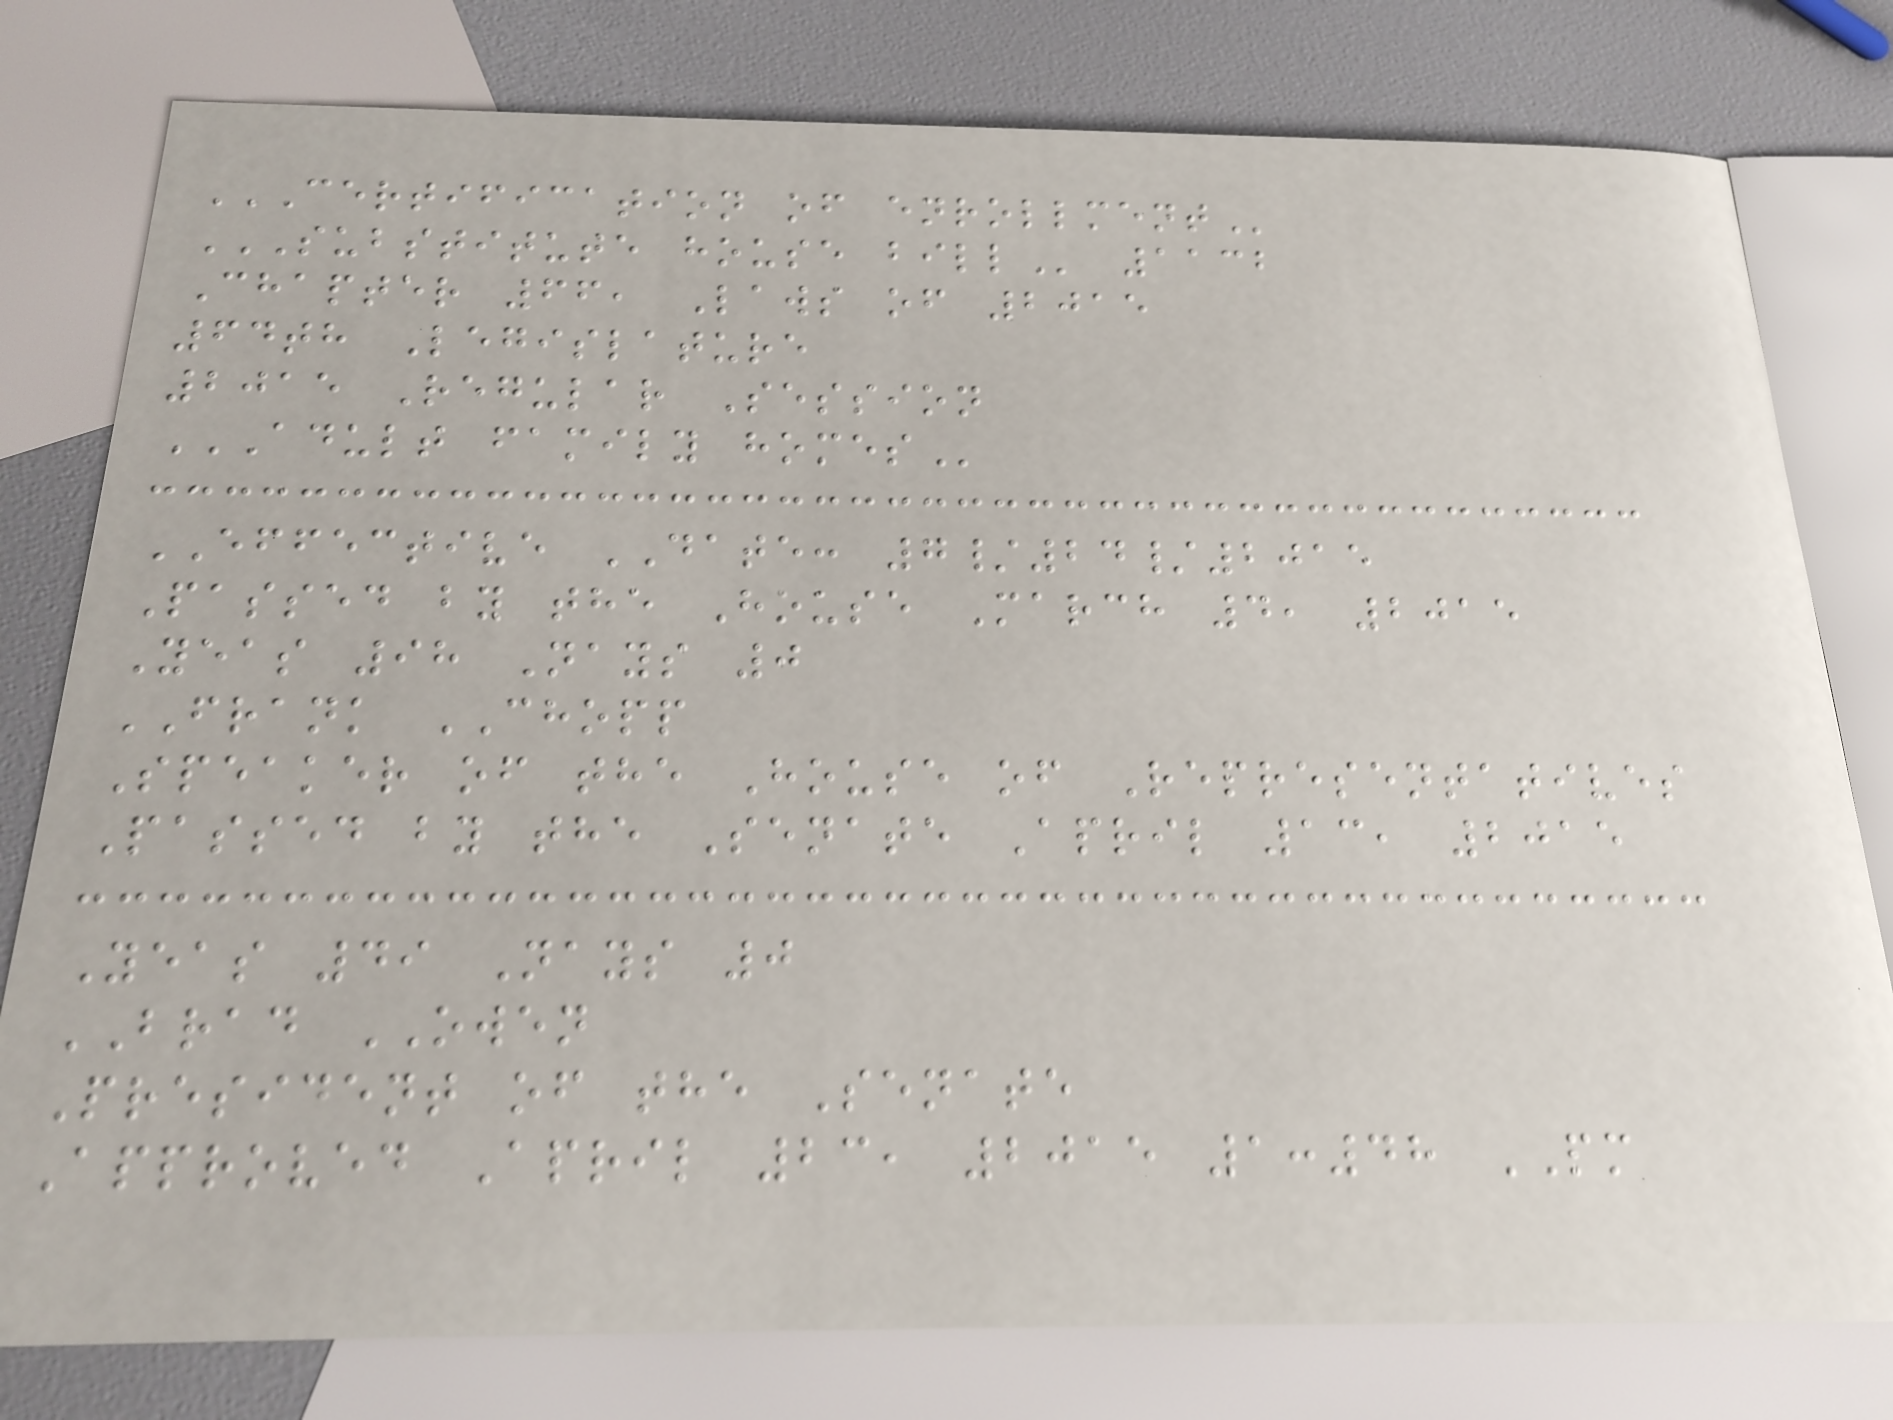CERTIFICATION OF ENROLLMENT
SUBSTITUTE HOUSE BILL 1132
Chapter 66, Laws of 2015
64th Legislature
2015 Regular Session
ADULT FAMILY HOMES
EFFECTIVE DATE: 7/24/2015
Passed by the House March 4, 2015
Yeas 98 Nays 0
FRANK CHOPP
Speaker of the House of Representatives
Passed by the Senate April 13, 2015
Yeas 49 Nays 0
BRAD OWEN
President of the Senate
Approved April 23, 2015 1:48 PM
